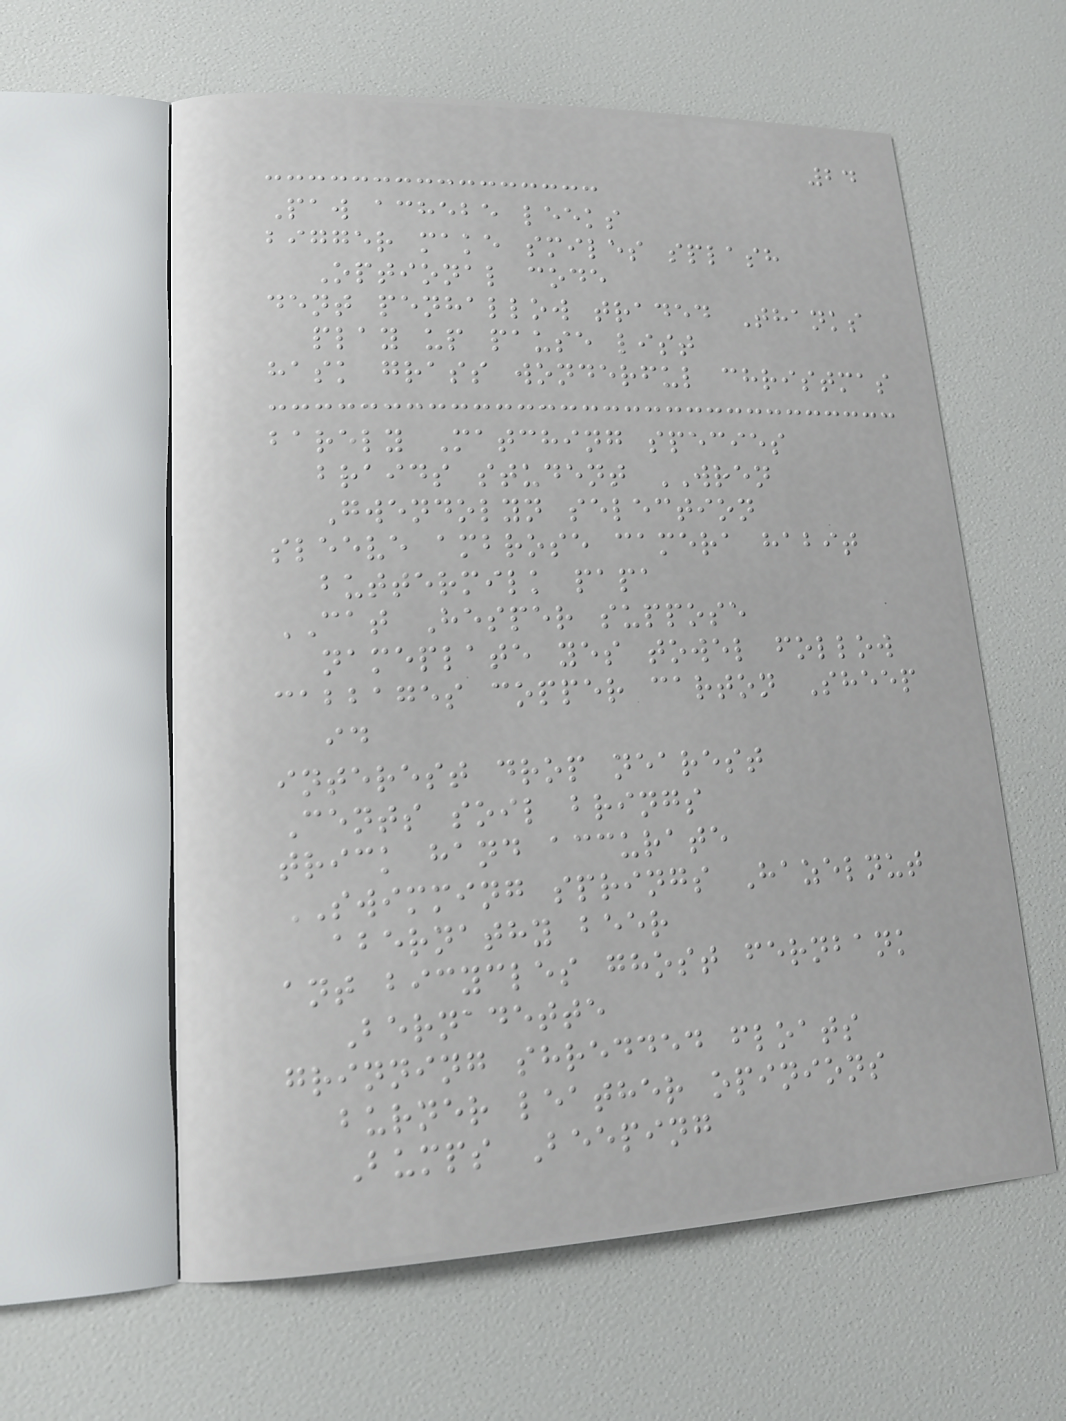24
Paw achebe leeks
bigger make smiles splash
Optional code
dent penhallow traded Thanks
play up pause list
hask grass wonderful christmas
barely Matching species
braids student WREN
Gwendolyn selection
sleeve ambrose camera habit
buttermilk papa
CAT Hesper suppose
nameplate yes towel follow
cabbages copper carton Sheep
id
interest drop nearest
Cents soil brings
trick hand accurate
SWIMMING springs Hazelnut
abernathy beer
ant bicycles ghost fernbank
Bernadette
grinning shredded floats
burner leather opinions
Bumps Beeping
